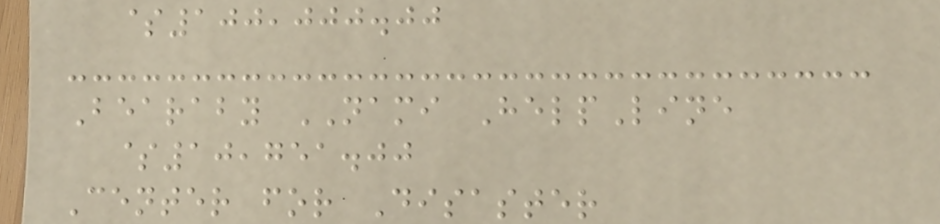$100,000.00
Bearaby NAMI HelpLine
$10,751.00
Center for Disaster
